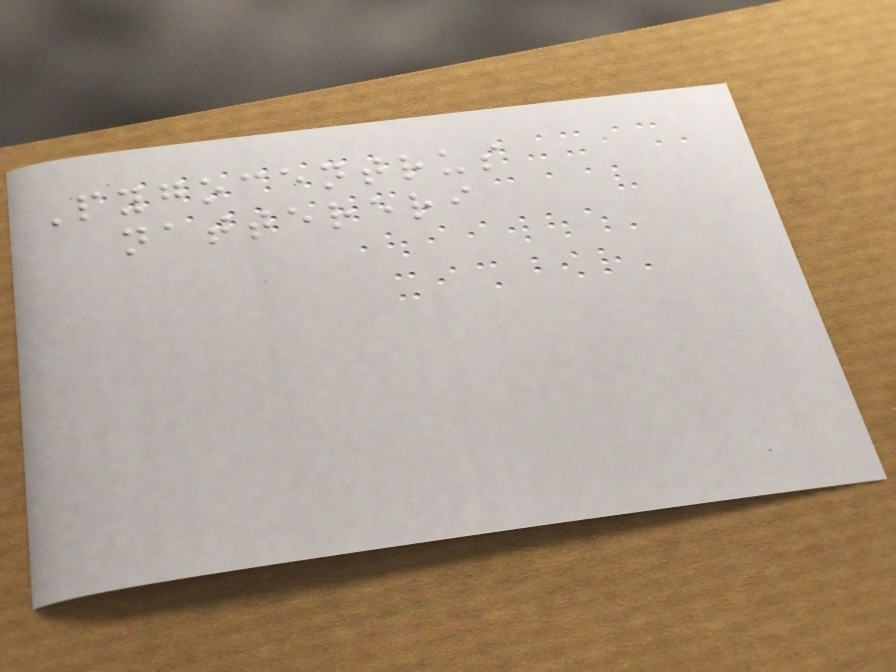Pygocentrus
nattereri
